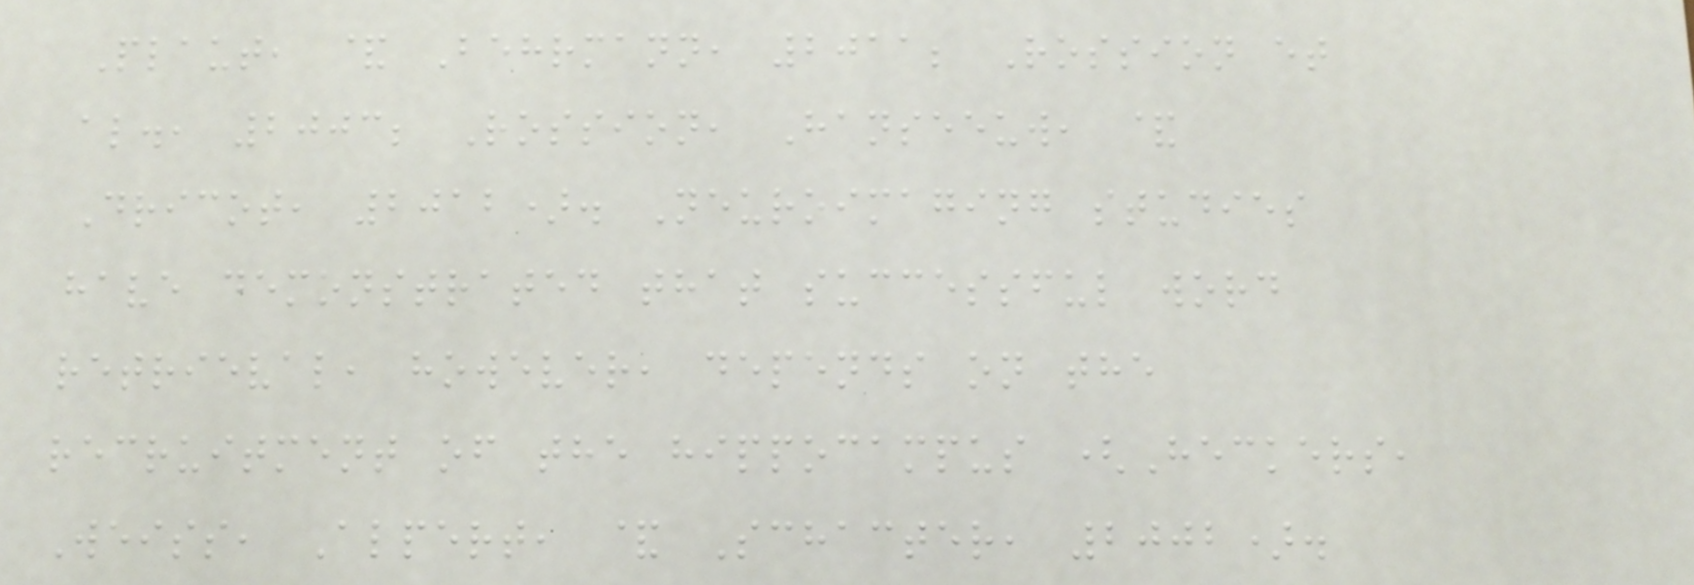Plaut, & Behrmann, 2011; Rossion et
al., 2003; Rossion, Hanseeuw, &
Dricot, 2012). Neuroimaging studies
have demonstrated that successful word
retrieval, however, depends on the
recruitment of the hippocampus (Heckers,
Weiss, Alpert, & Schacter, 2002).
